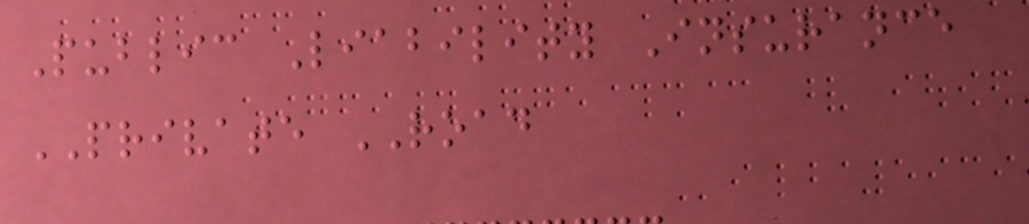Public Liability Insurance
PRIVATE ROAD
